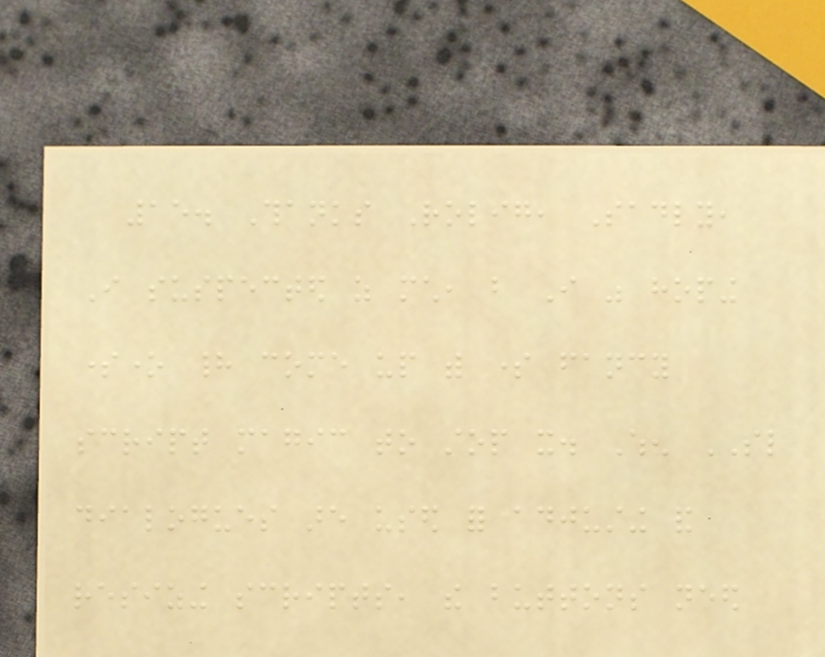15. Thanks Rolig, Sadly,
I suspected as much, but I was hoping
someone had come up with some fancy
script magic to stop it. When SL
dialogues are used for adjusting and
resizing scripts, the buttons need
